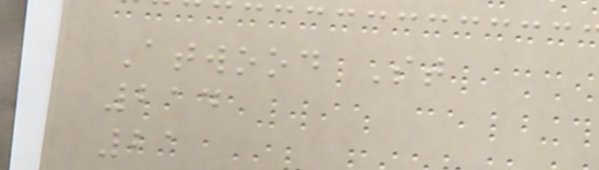Atwood St
214
21
